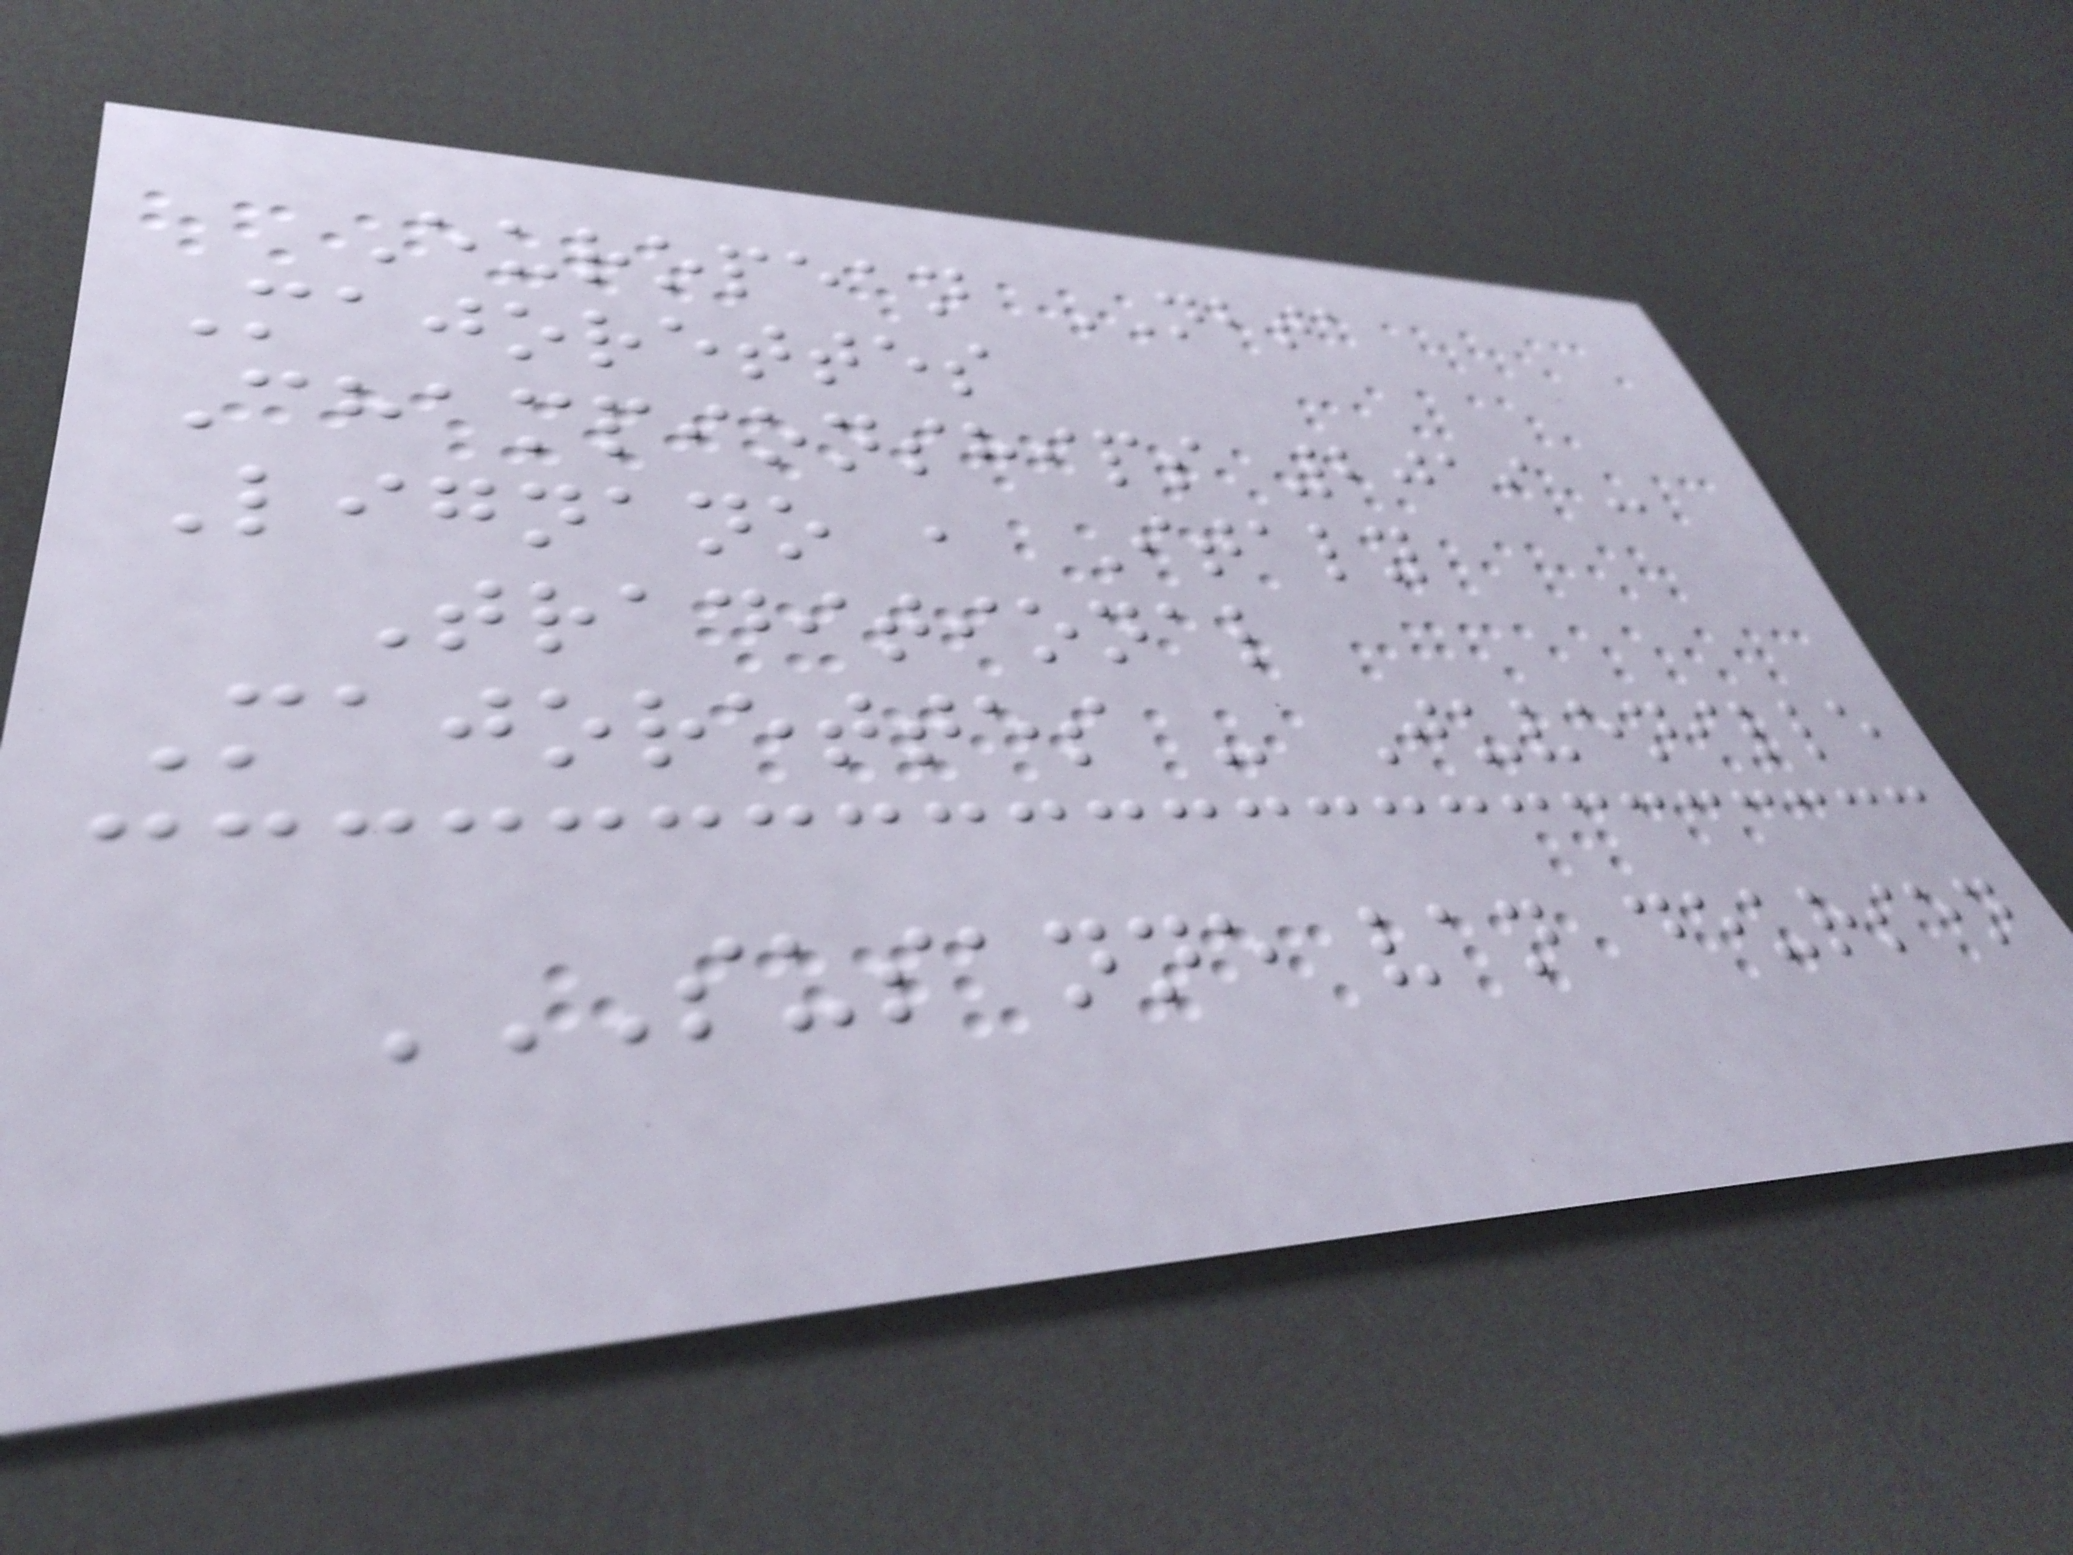European NBTA
Majorettes
Championships 2019 -
Lignano , Italy
Traditional
Majorettes - Juvenille
SUSANNE VAN DEURSEN
